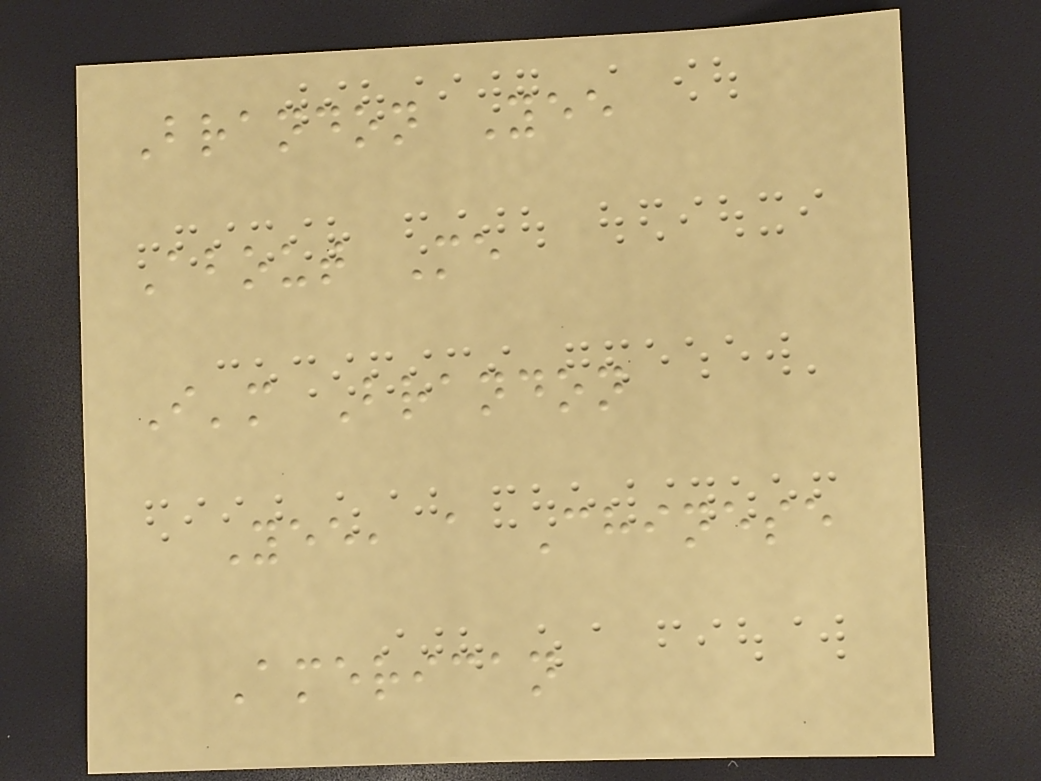Brandon Yee
About Me
I'm Brandon
Yee, a Chinese
American
